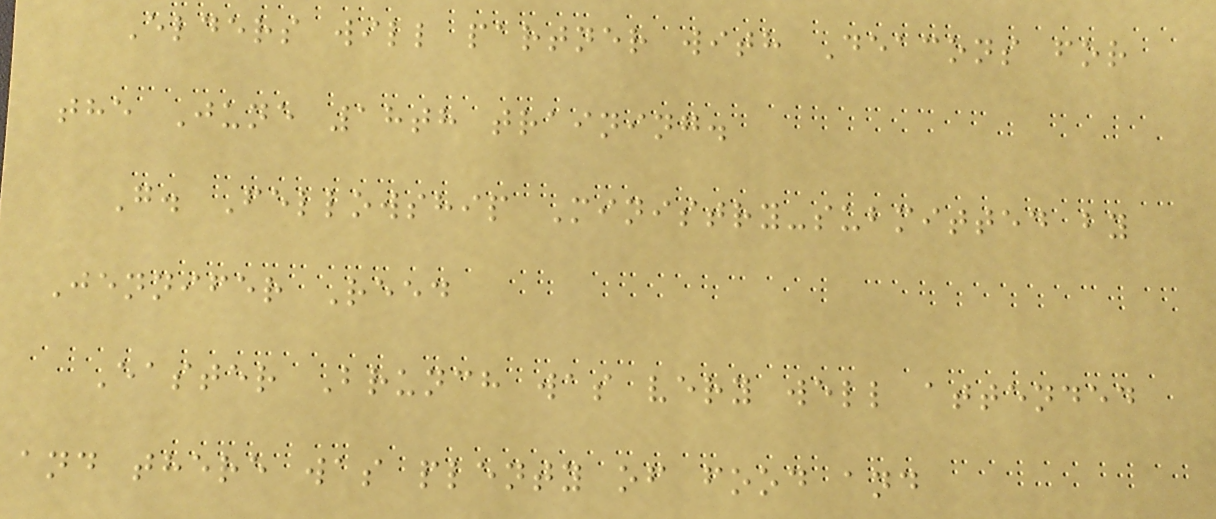Elders will partner with Deacons for
the June 18th training.
G. Fellowship Ministry-submitted by
Jennifer Reed
Easter Brunch was very well attended
and there was plenty of food and
